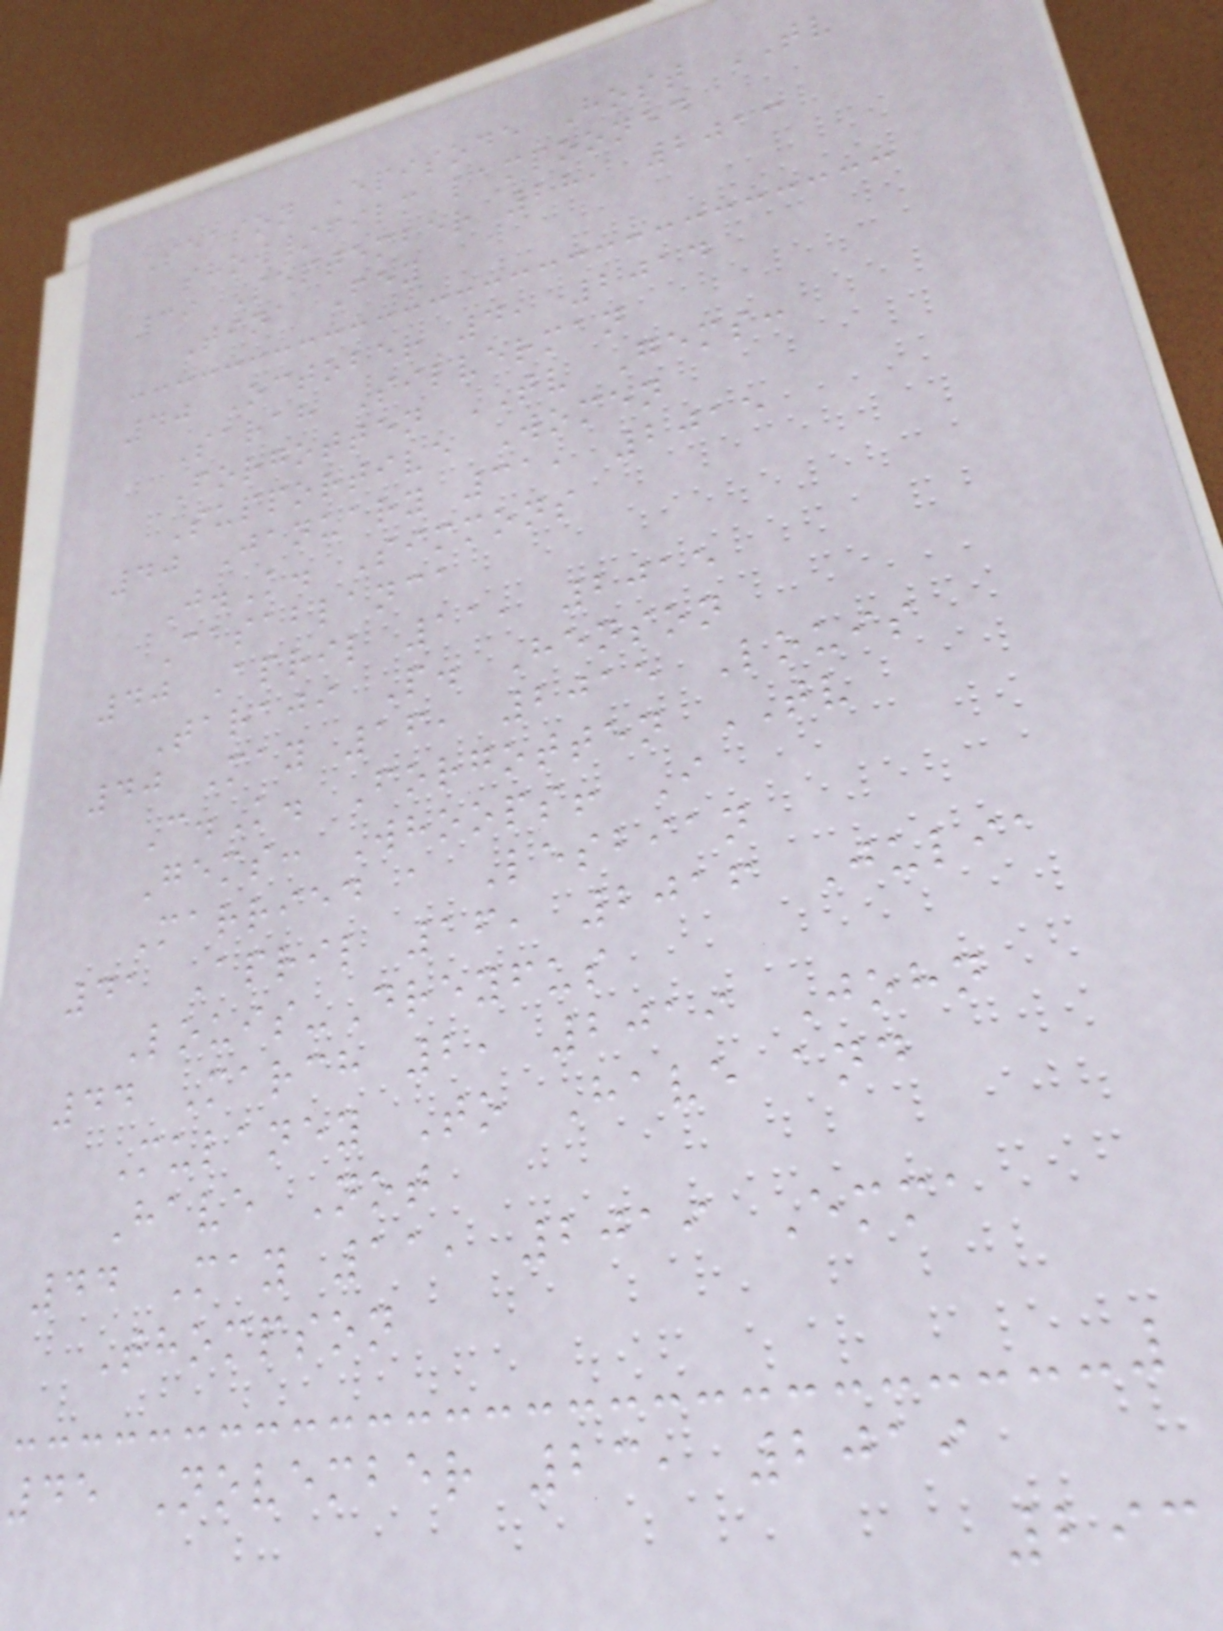Season Episode Host TV
show/film lampooned
39 September 28, 2013
Tina Fey
40 October 4, 2014
Sarah Silverman
Forgotten TV Gems:
Supportive Women
40 January 31, 2015
J.K. Simmons
Casablanca
40 April 11, 2015
Taraji P. Henson
40 May 16, 2015 Louis
C.K. Forgotten TV
Gems: Whoops! I
Married a Lesbian
41 April 16, 2016 Julia
Louis-Dreyfus
44 March 2, 2019 John
Mulaney To Have and
Have Not
44 May 11, 2019 Emma
Thompson
45 November 23, 2019
293
